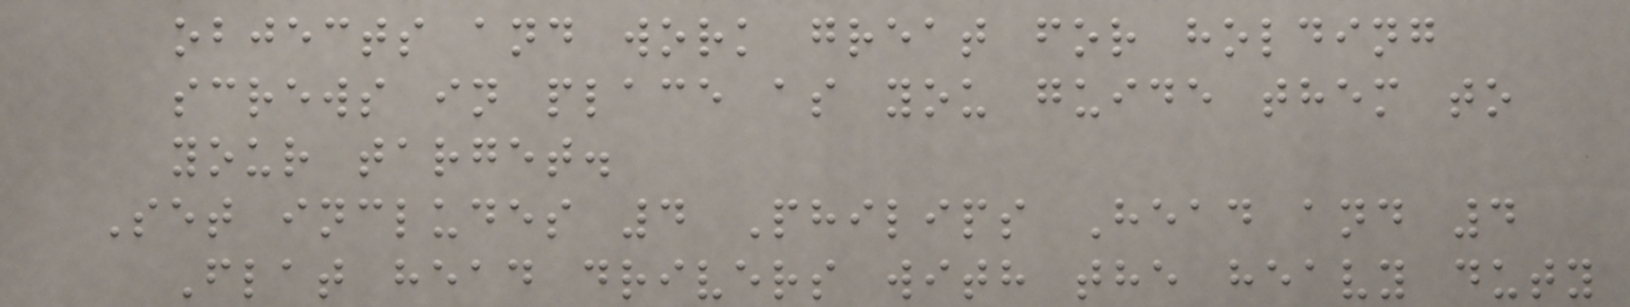objects and work great for holding
screws in place as you guide them to
your target.
Set includes 4 Philips Head and 4
Flat head drivers with the heavy duty
